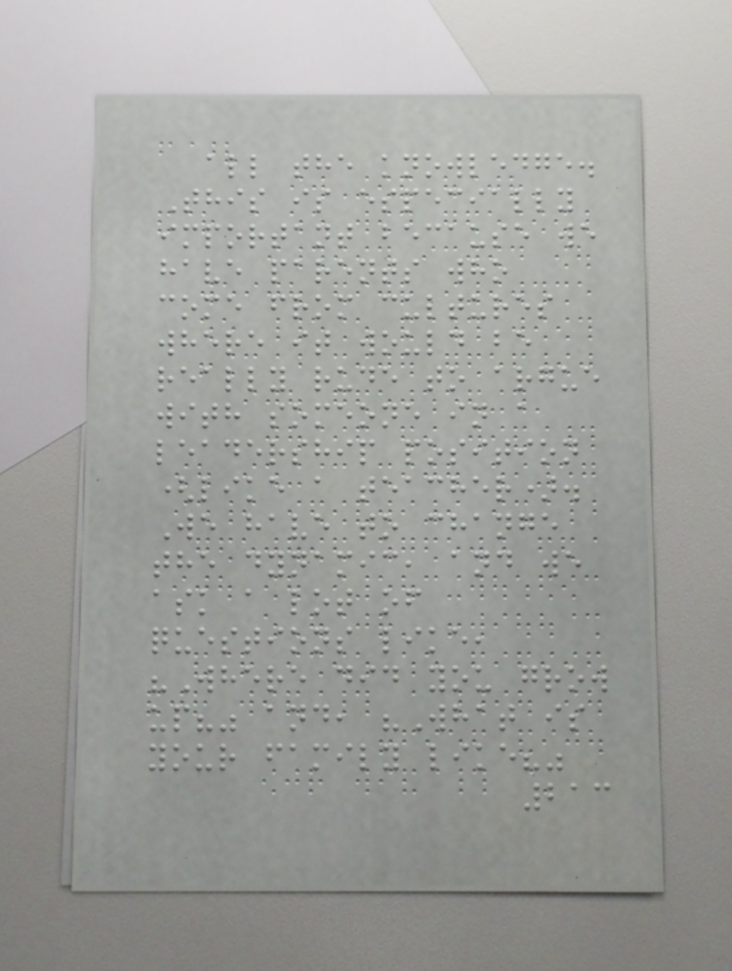all the knowledge.
This is especially
important because we
have parents who
come from cultures
where it would be
really rude to argue
with someone in a
leadership position
(like a teacher).
We have to change
the dynamic, and we
ask a lot of
questions like,
"Where did you grow
up?" and, "What is
your family like?"
213
